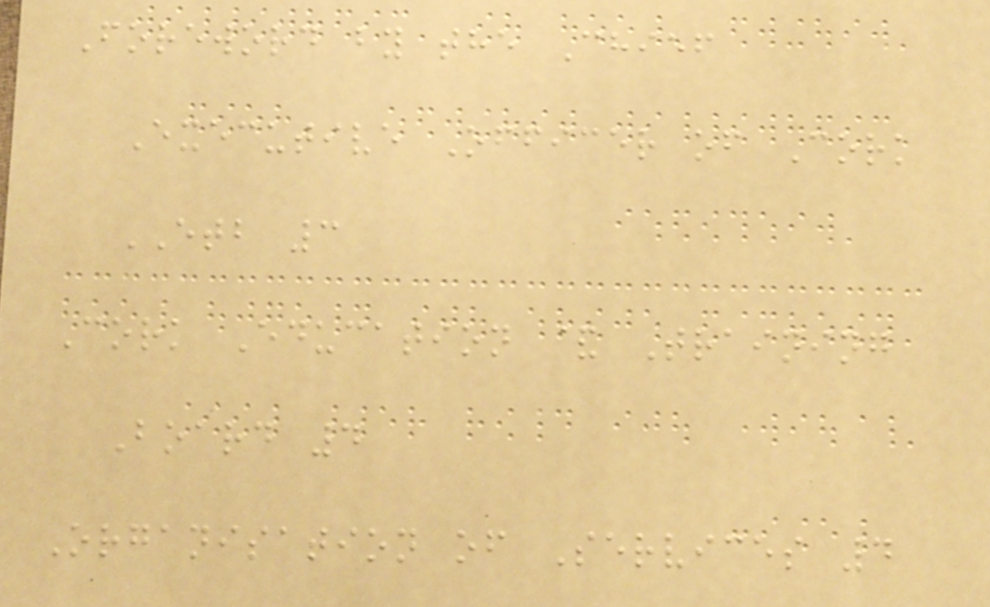Foreword by the Chief
Executive Officer of Cork
ETB 3
Cork Education & Training
Board 4
Organisation of Services 4
